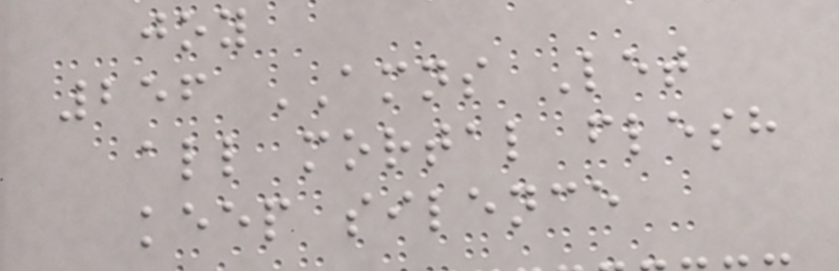joy
256 AMNS Let
all mortal flesh
keep silence
